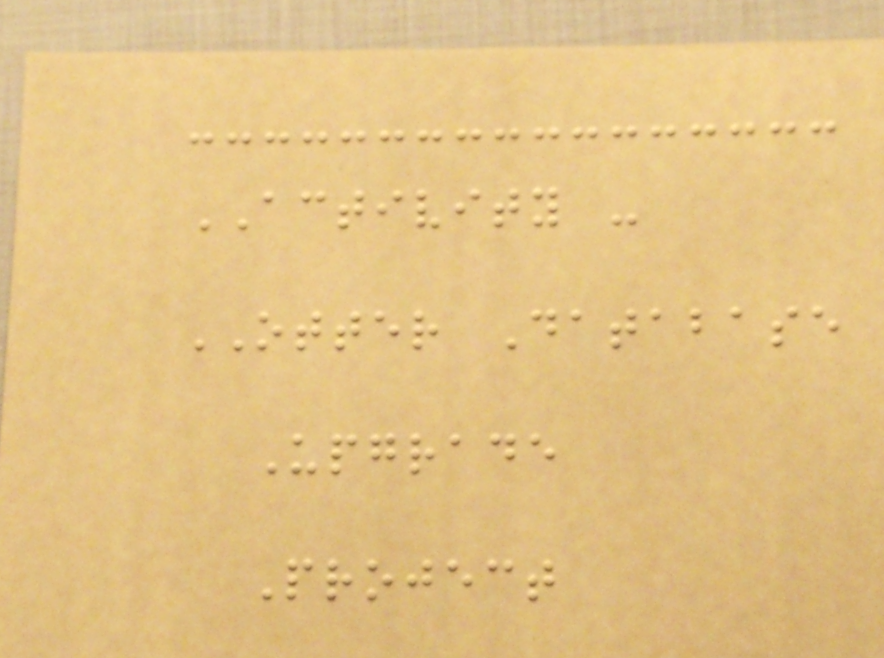ACTIVITY -
OTTER Database
Upgrade
Project
